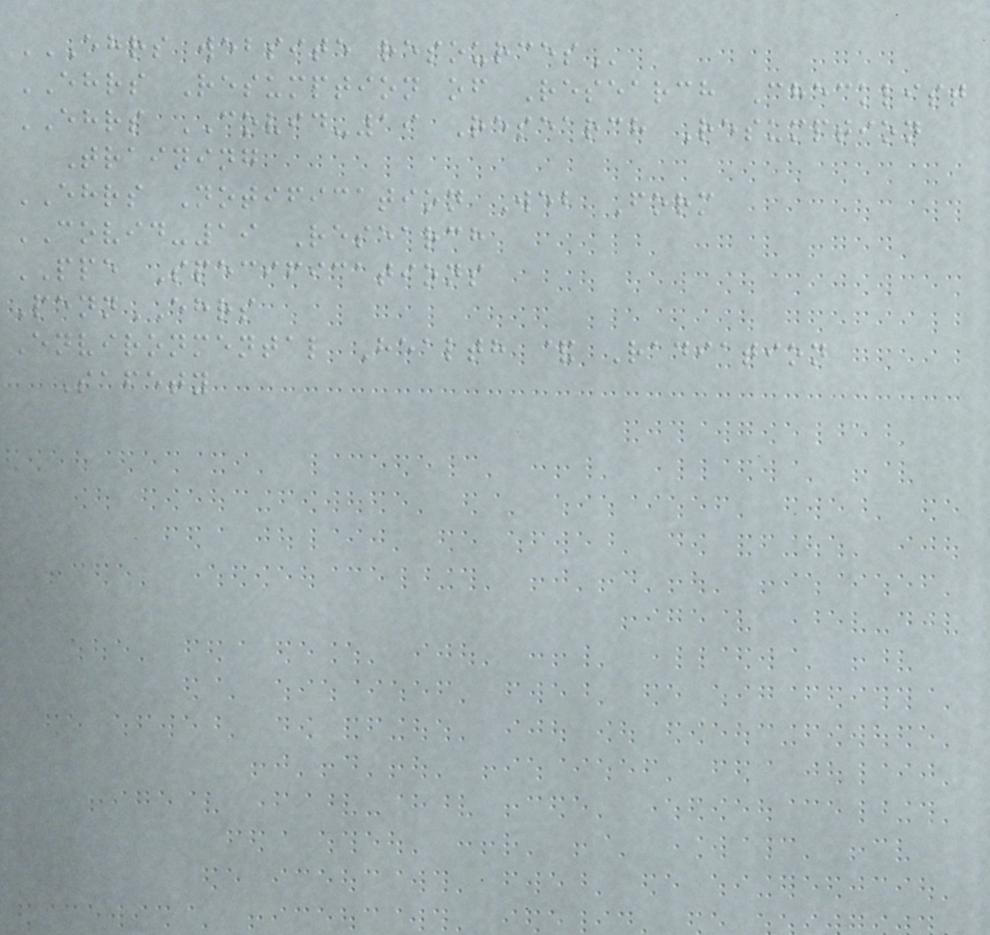EHRS WEBSITE RESOURCES
EHRS Resumption of Research Checklist
EHRS COVID-19 Research Resumption
Training
EHRS Notification Web Form
COVID-19 Research
PPE Specifications
PennEHRS
Environmental Health & Radiation
Safety
